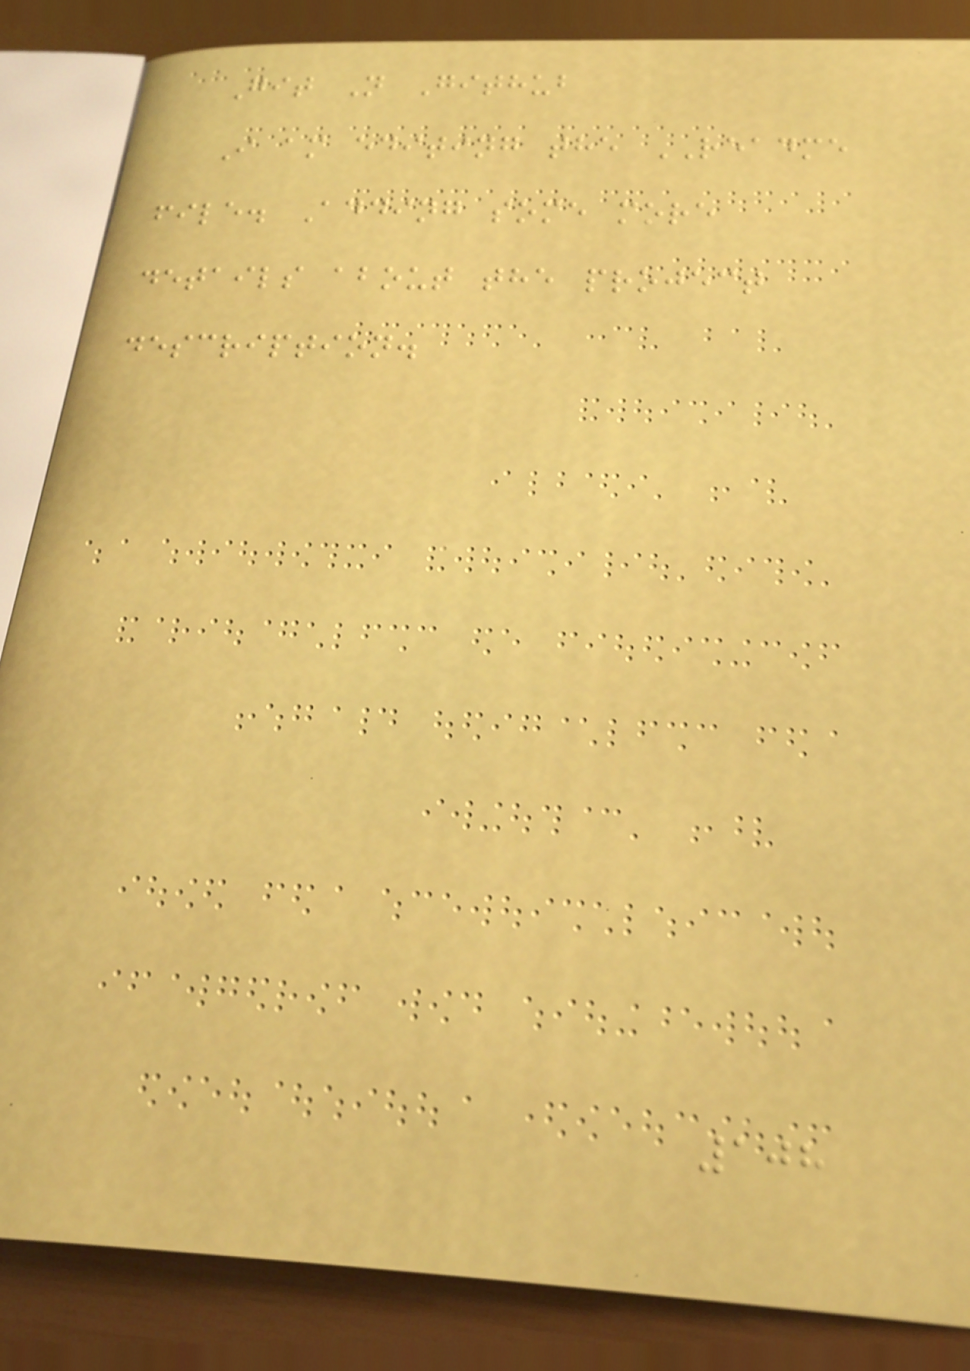Git N Github
I am editing the README
file. Adding some more
details about the project
description.
108
